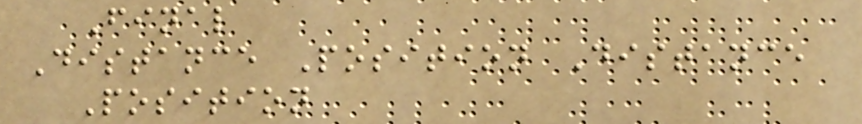Final
Distance Position Distance
Position
